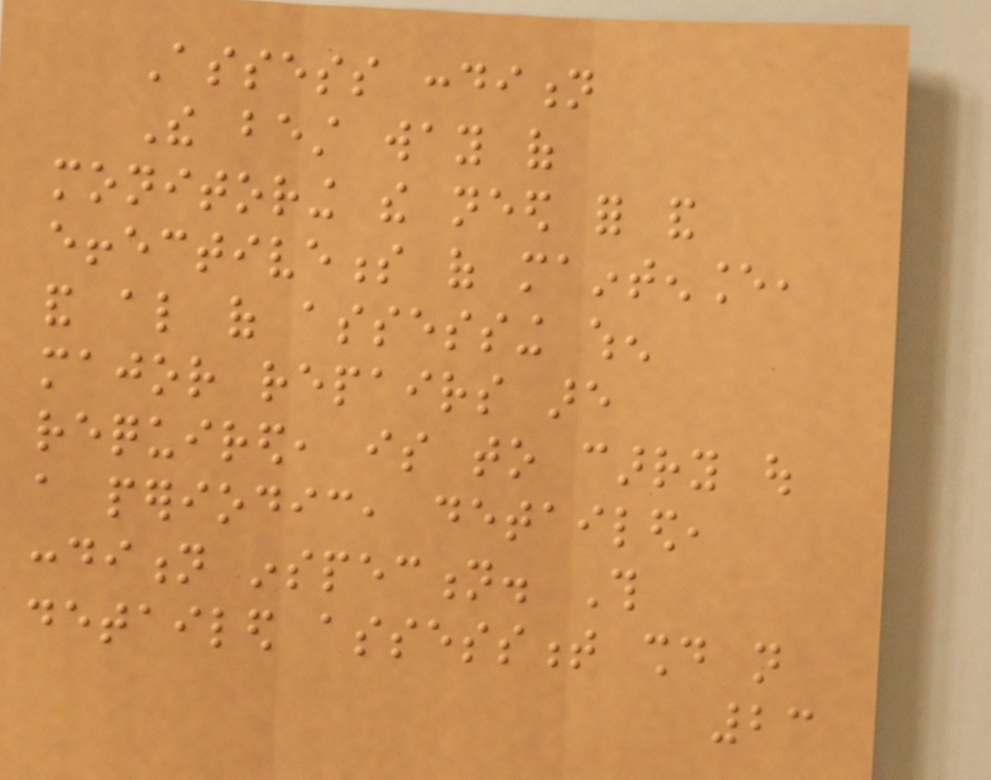Assess condition
The best way of
monitoring the need for and
effectiveness of maintenance,
and also of assessing when
major repairs are
required, is to carry out
a periodic, detailed,
condition inspection. This
detailed assessment should not
23
